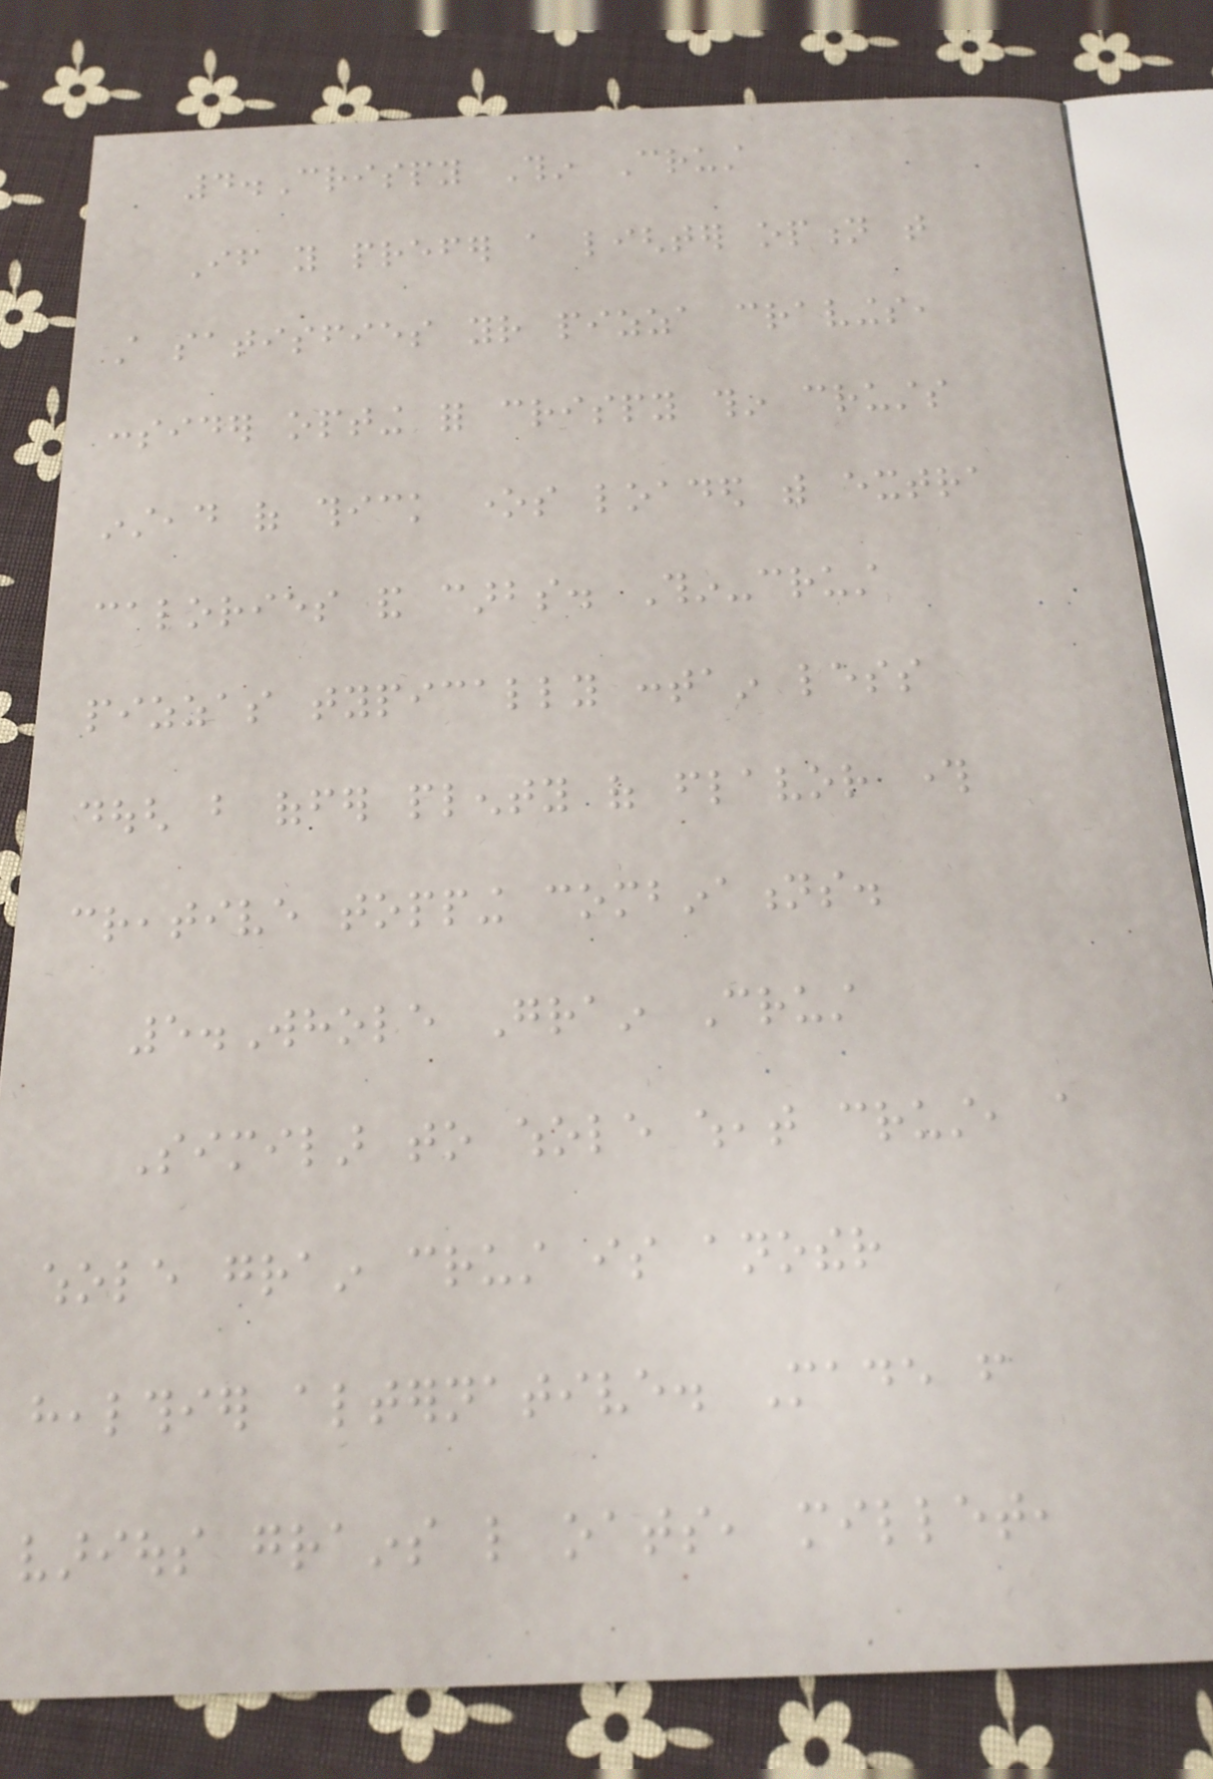4.Crispy Thin Crust
If you prefer a lighter option that
still satisfies your pizza cravings,
consider opting for crispy thin crusts
instead of thick ones loaded with extra
calories and carbs. Thin-crust
pizzas typically contain less
dough but offer plenty of flavor through
creative topping combinations.
5.Whole Grain Crust
Similar to whole wheat crust, a
whole grain crust is another
healthier alternative. Made from
various grains like oats, millet,
